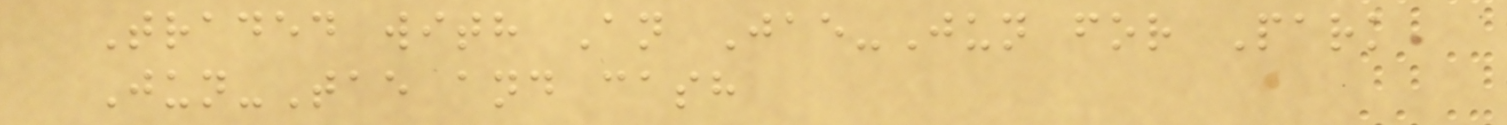Traded with An Jae-Jun for Park
Jun-Tae and cash
